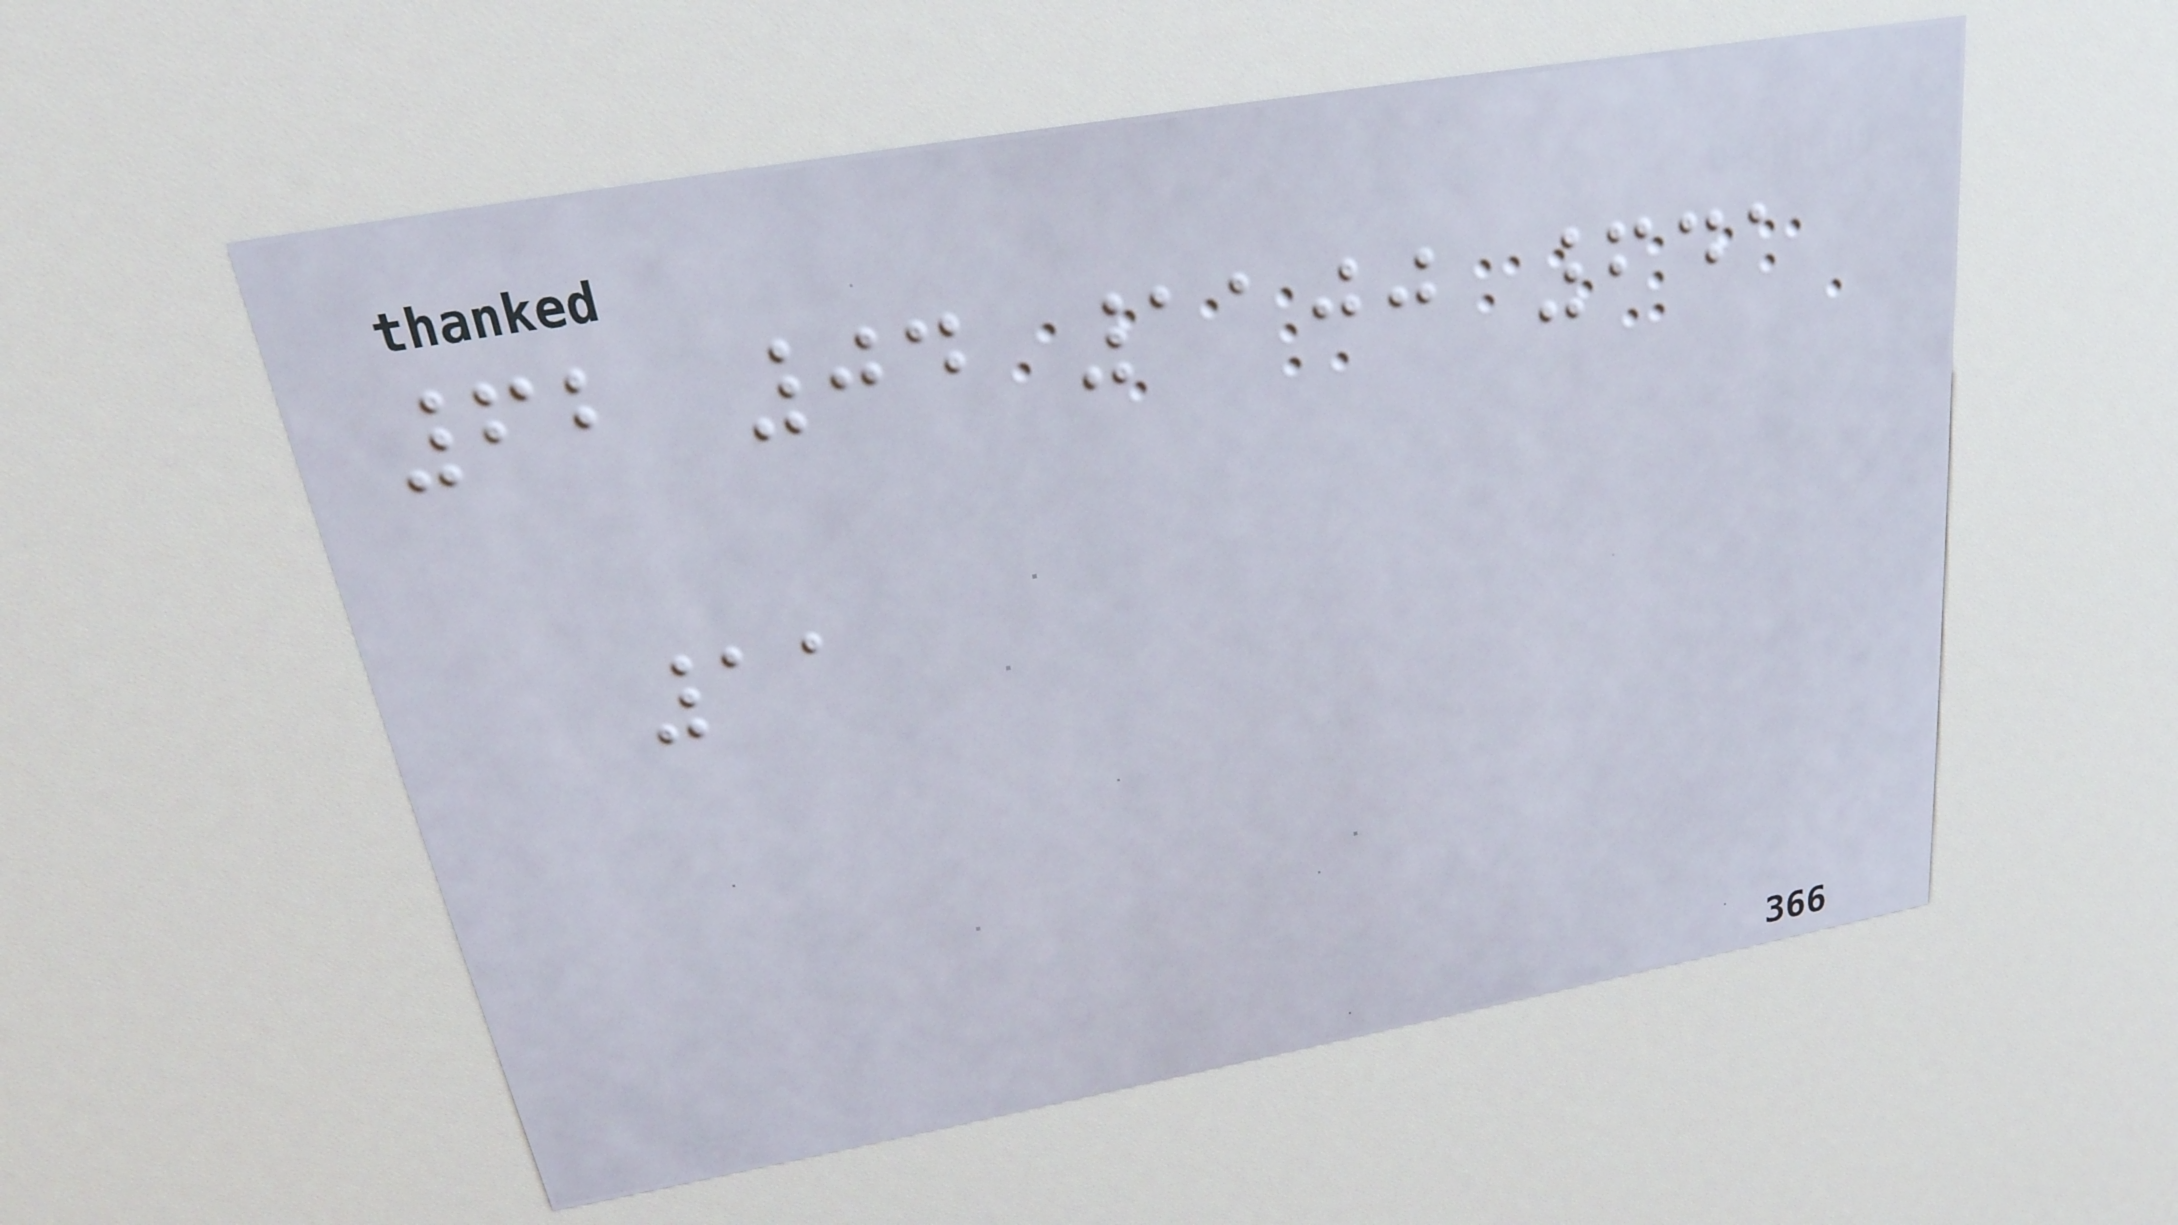62 04 1100 641
11
